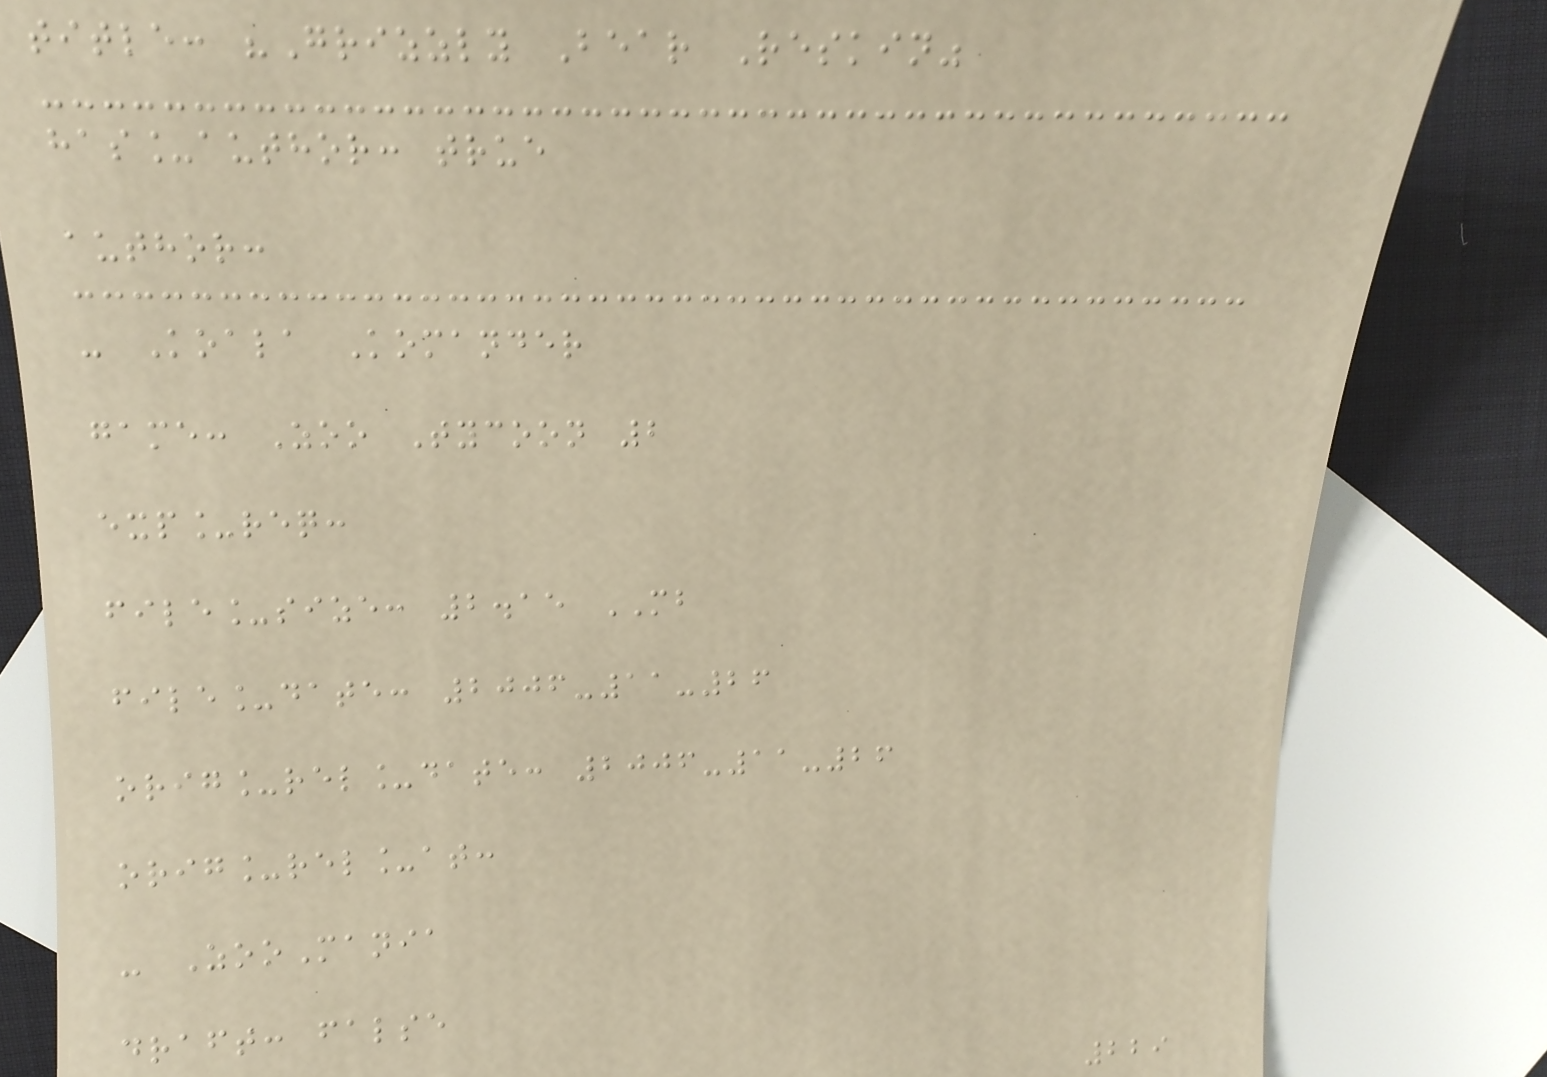title: "Grizzly Bear Reskin"
has_author: true
author:
- Koala Komander
game: Zoo Tycoon 2
exp_req:
file_size: 2.15 MB
file_date: 2006-11-26
orig_rel_date: 2006-11-26
orig_rel_at:
- ZooMania
draft: false
229
